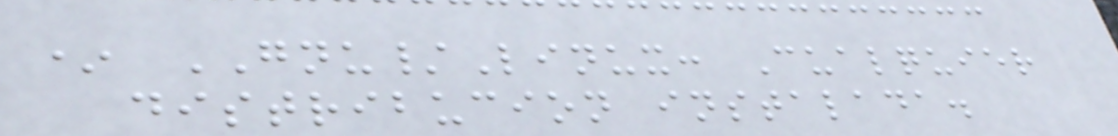* GNU/Linux: Cualquier
distribucion instalada.
